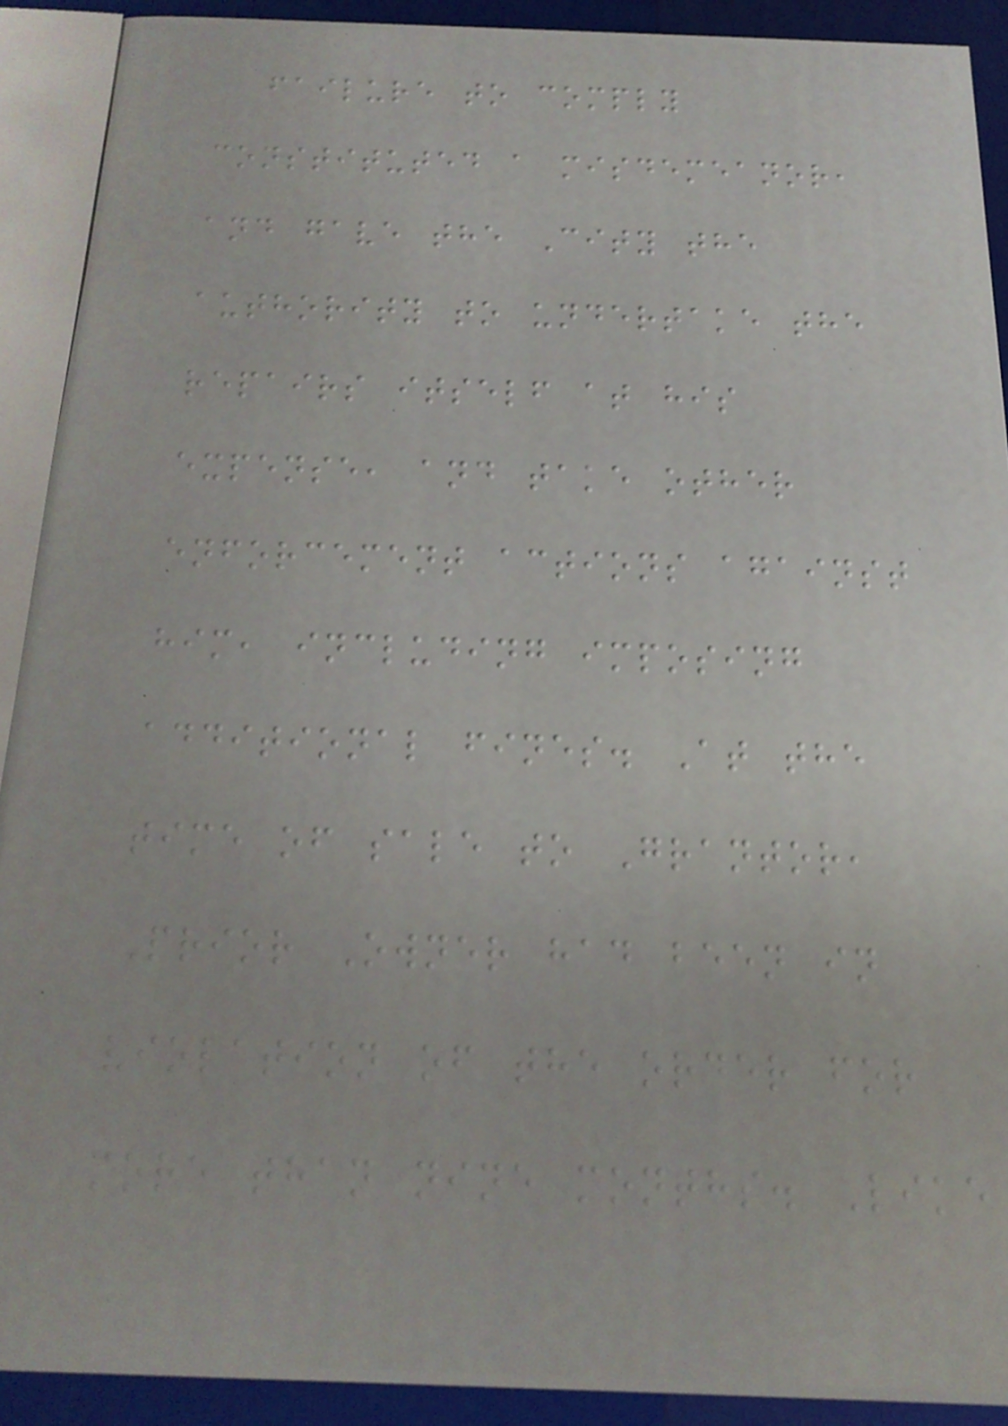failure to comply
constituted a misdemeanor,
and gave the City the
authority to undertake the
repairs itself at his
expense, and take other
enforcement actions against
him, including imposing
additional fines. At the
time of sale to Grantor,
Prior Owner had been in
violation of the order for
more than nine months. Like
